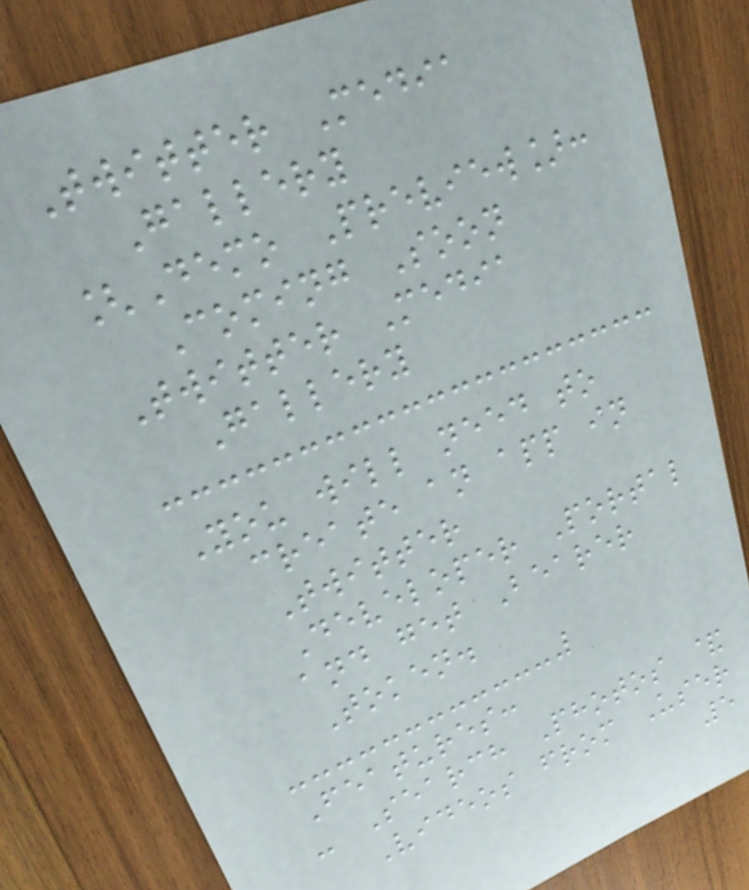Twitter Media
Gallery
[Demo Preview]:
Coming Soon
Twitter Media
Gallery
You will need to
create an app in
Twitter
Developer Portal
and get Bearer
Token.
Features:
- Search Photos &
Videos from User
5
